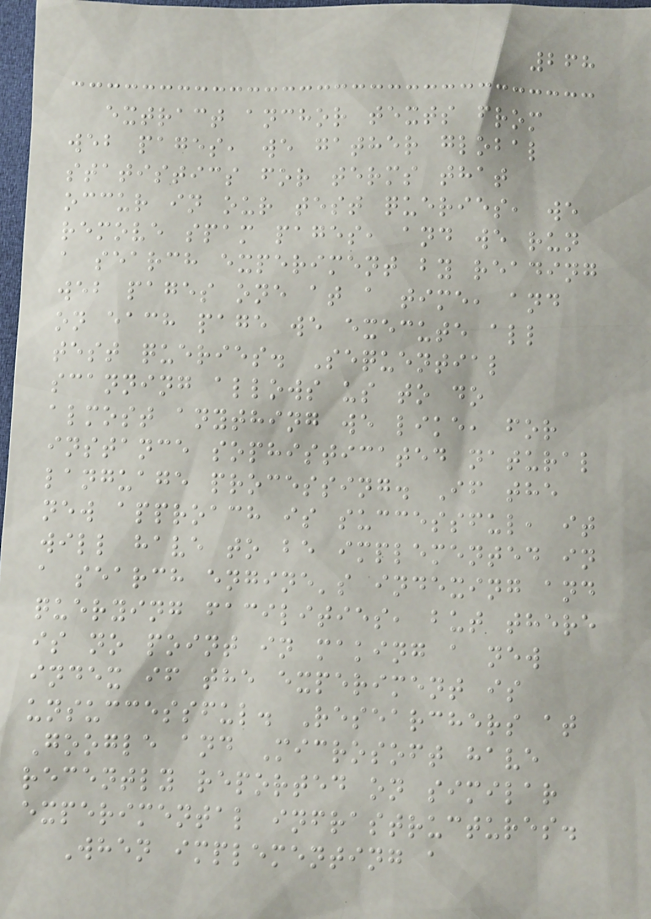268
extract anchor texts from
web pages, we gather global
statistics for terms that
occur in our test queries, we
remove spam pages, and we run
a search experiment by reading
web pages one at a time, and
on each page we execute all
test queries. Sequential
scanning allows us to do
almost anything we like, for
instance sophisticated natural
language processing. If the
new approach is successful, it
will have to be implemented in
a search engine's indexing and
querying facilities, but there
is no point in making a new
index if the experiment is
unsuccessful. Researchers at
Google and Microsoft have
recently reported on similar
experimental infrastructures.
When implementing a
